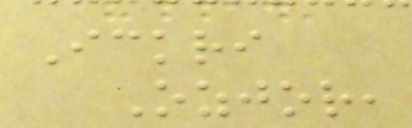Ickri
Ozjor,
